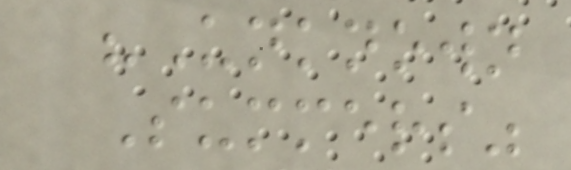"Unknown
Summers"
